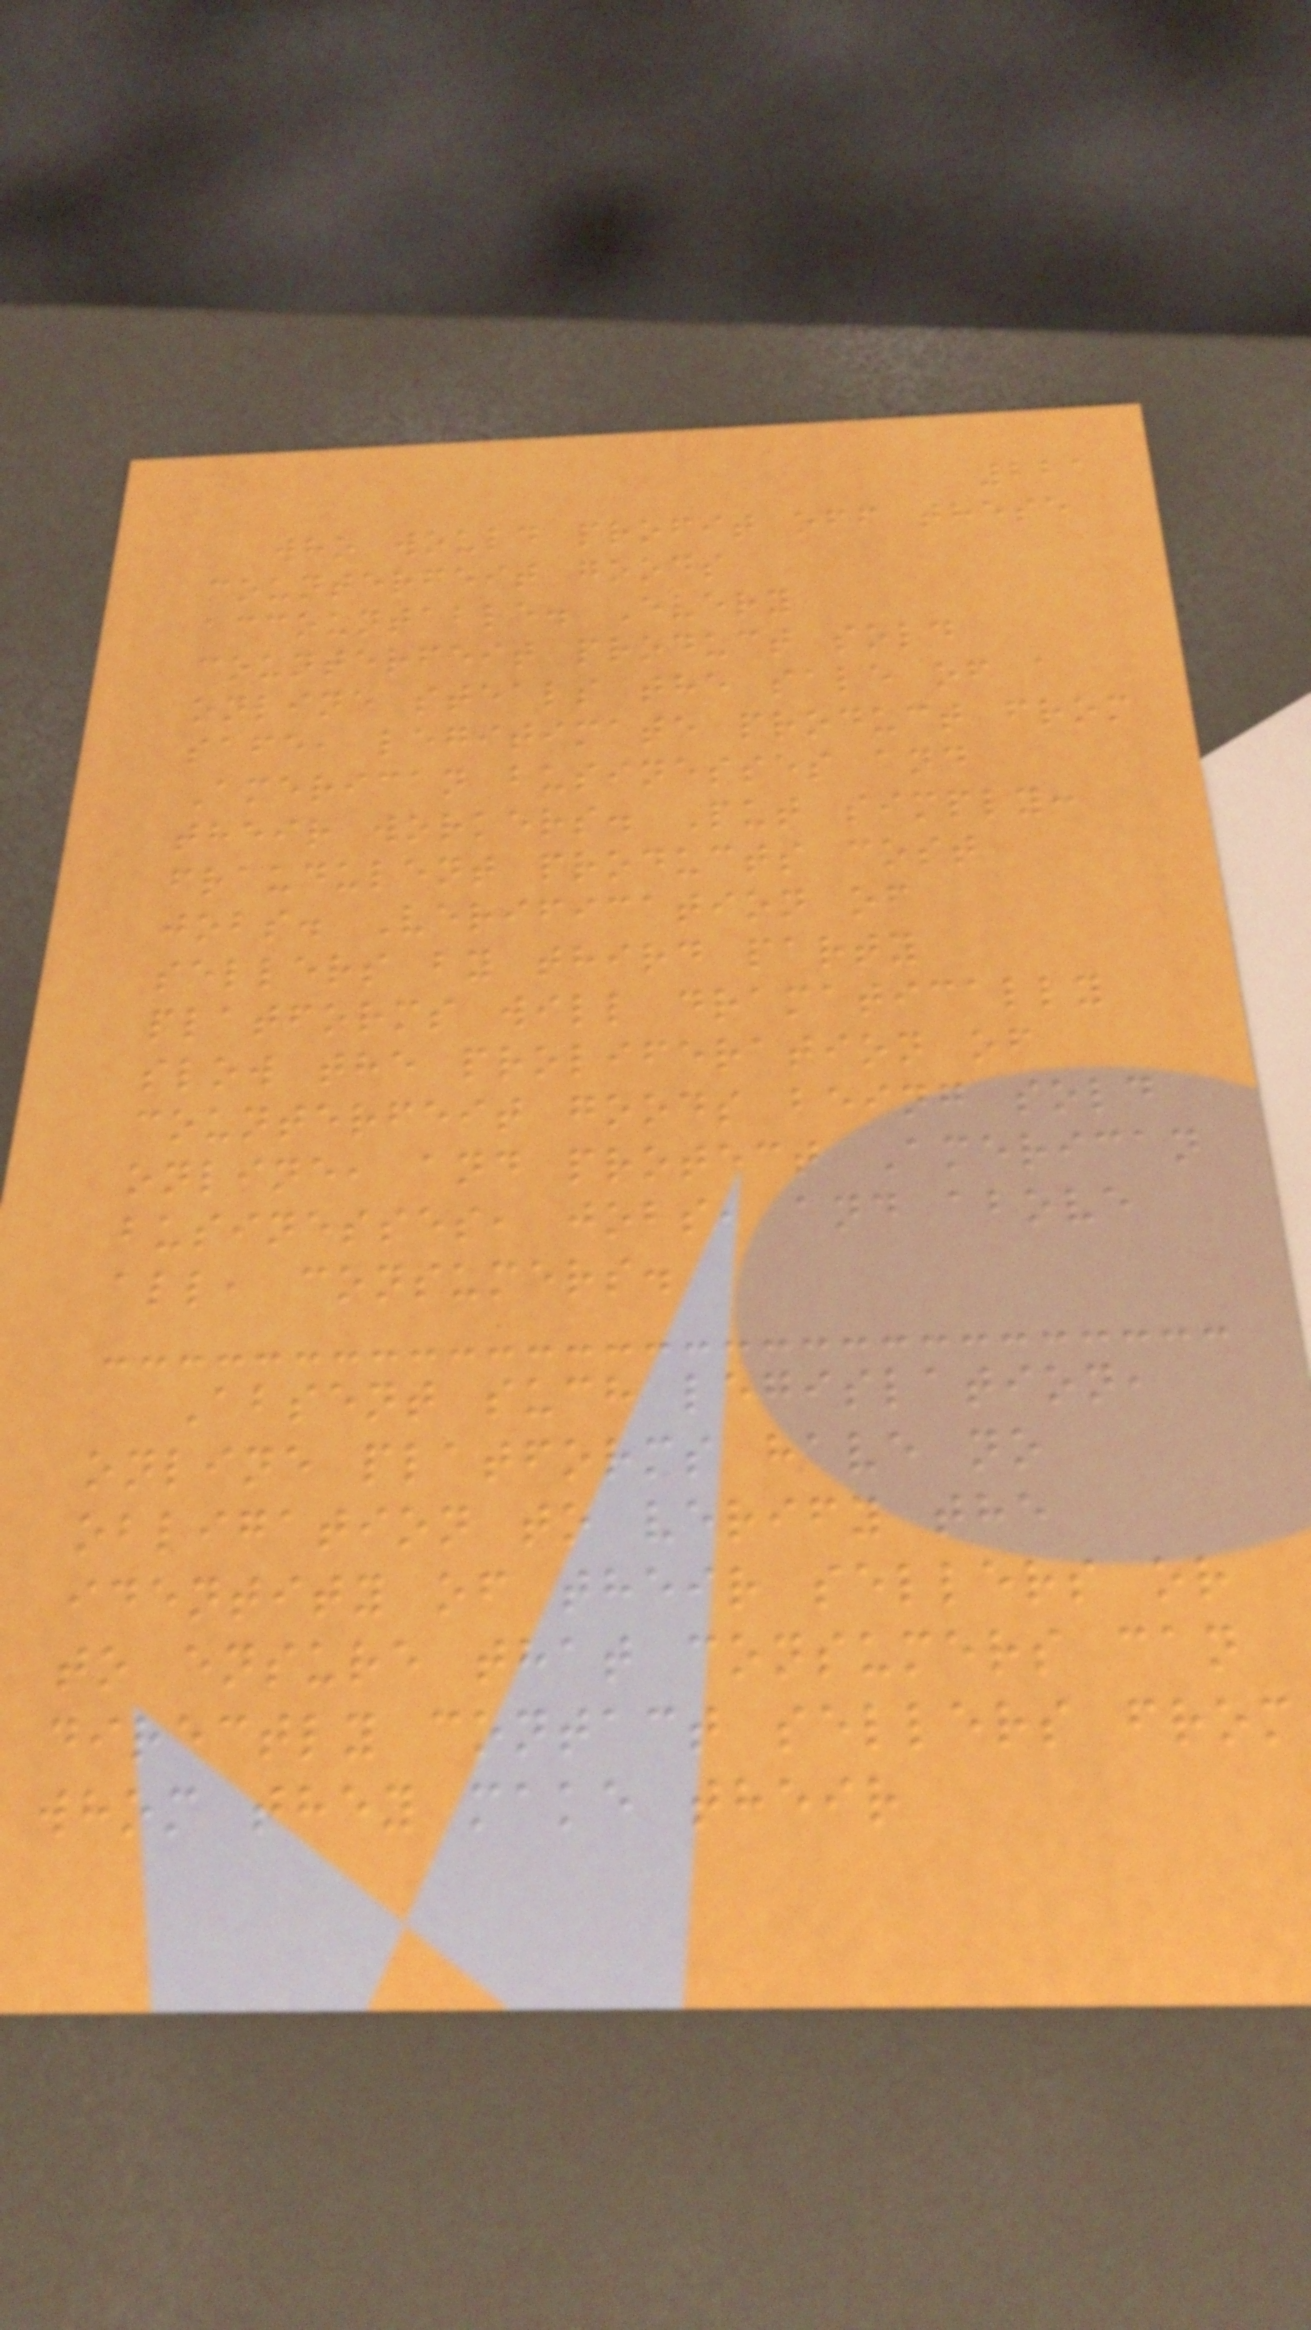221
who would profit off these
counterfeit goods
accountable. Every
counterfeit product sold
online steals the sale of a
safe, legitimate product from
American businesses and
their workers. Put simply:
fraudulent products cost
jobs. Verification of
sellers by third party
platforms will dramatically
slow the proliferation of
counterfeit goods being sold
online, and protect American
businesses, jobs, and above
all, consumers.
Absent such legislation,
online platforms have no
obligation to verify the
identity of their sellers or
to ensure that consumers can
directly contact sellers from
whom they make their
